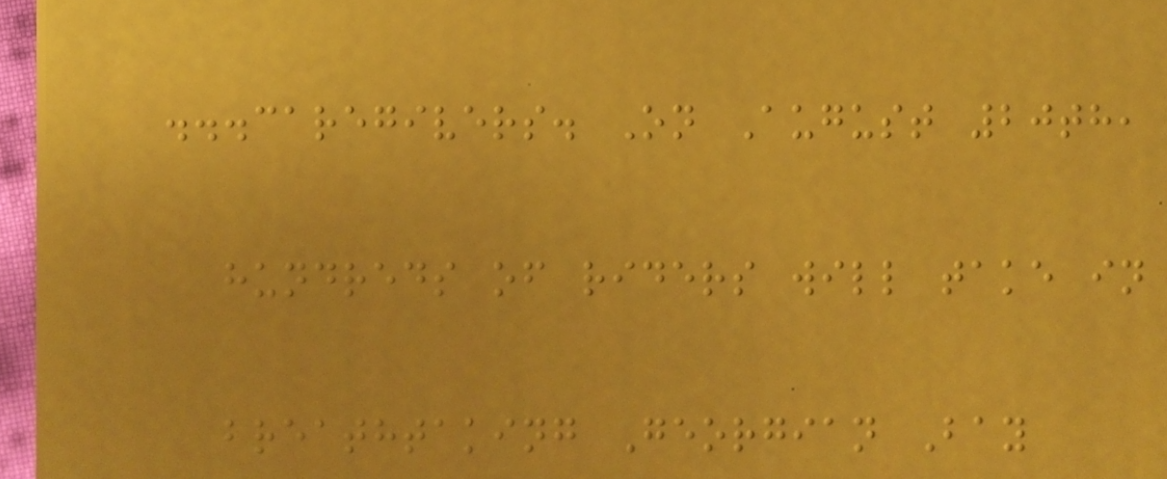...caregivers. On August 20th,
hundreds of riders will take in
breathtaking Georgian Bay
